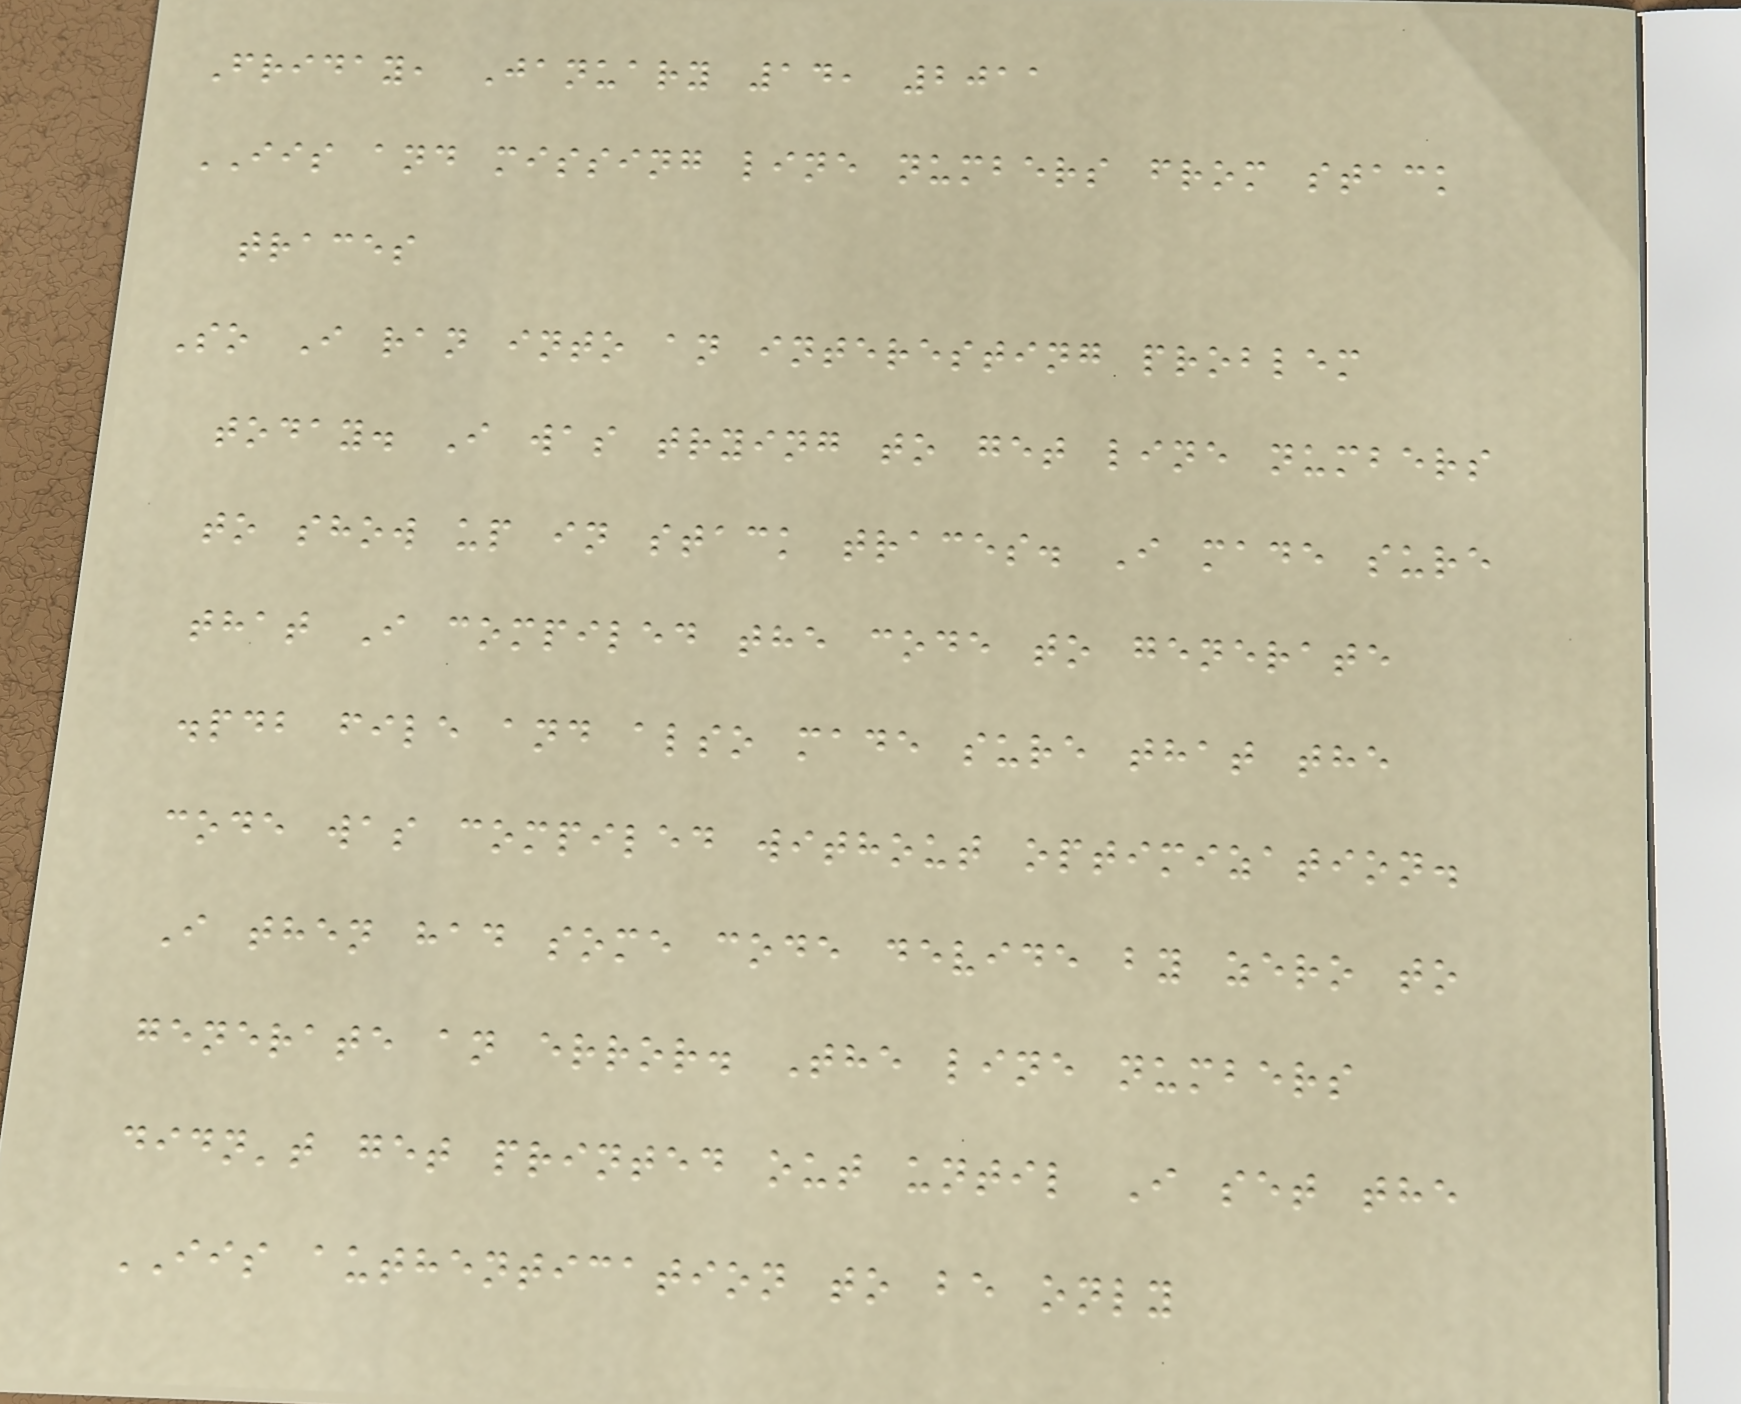Friday, January 14, 2011
IIS and missing line numbers from stack
traces
So I ran into an interesting problem
today. I was trying to get line numbers
to show up in stack traces. I made sure
that I compiled the code to generate
.pdb file and also made sure that the
code was compiled without optimization.
I then had some code devide by zero to
generate an error. The line numbers
didn't get printed out until I set the
IIS authentication to be only
